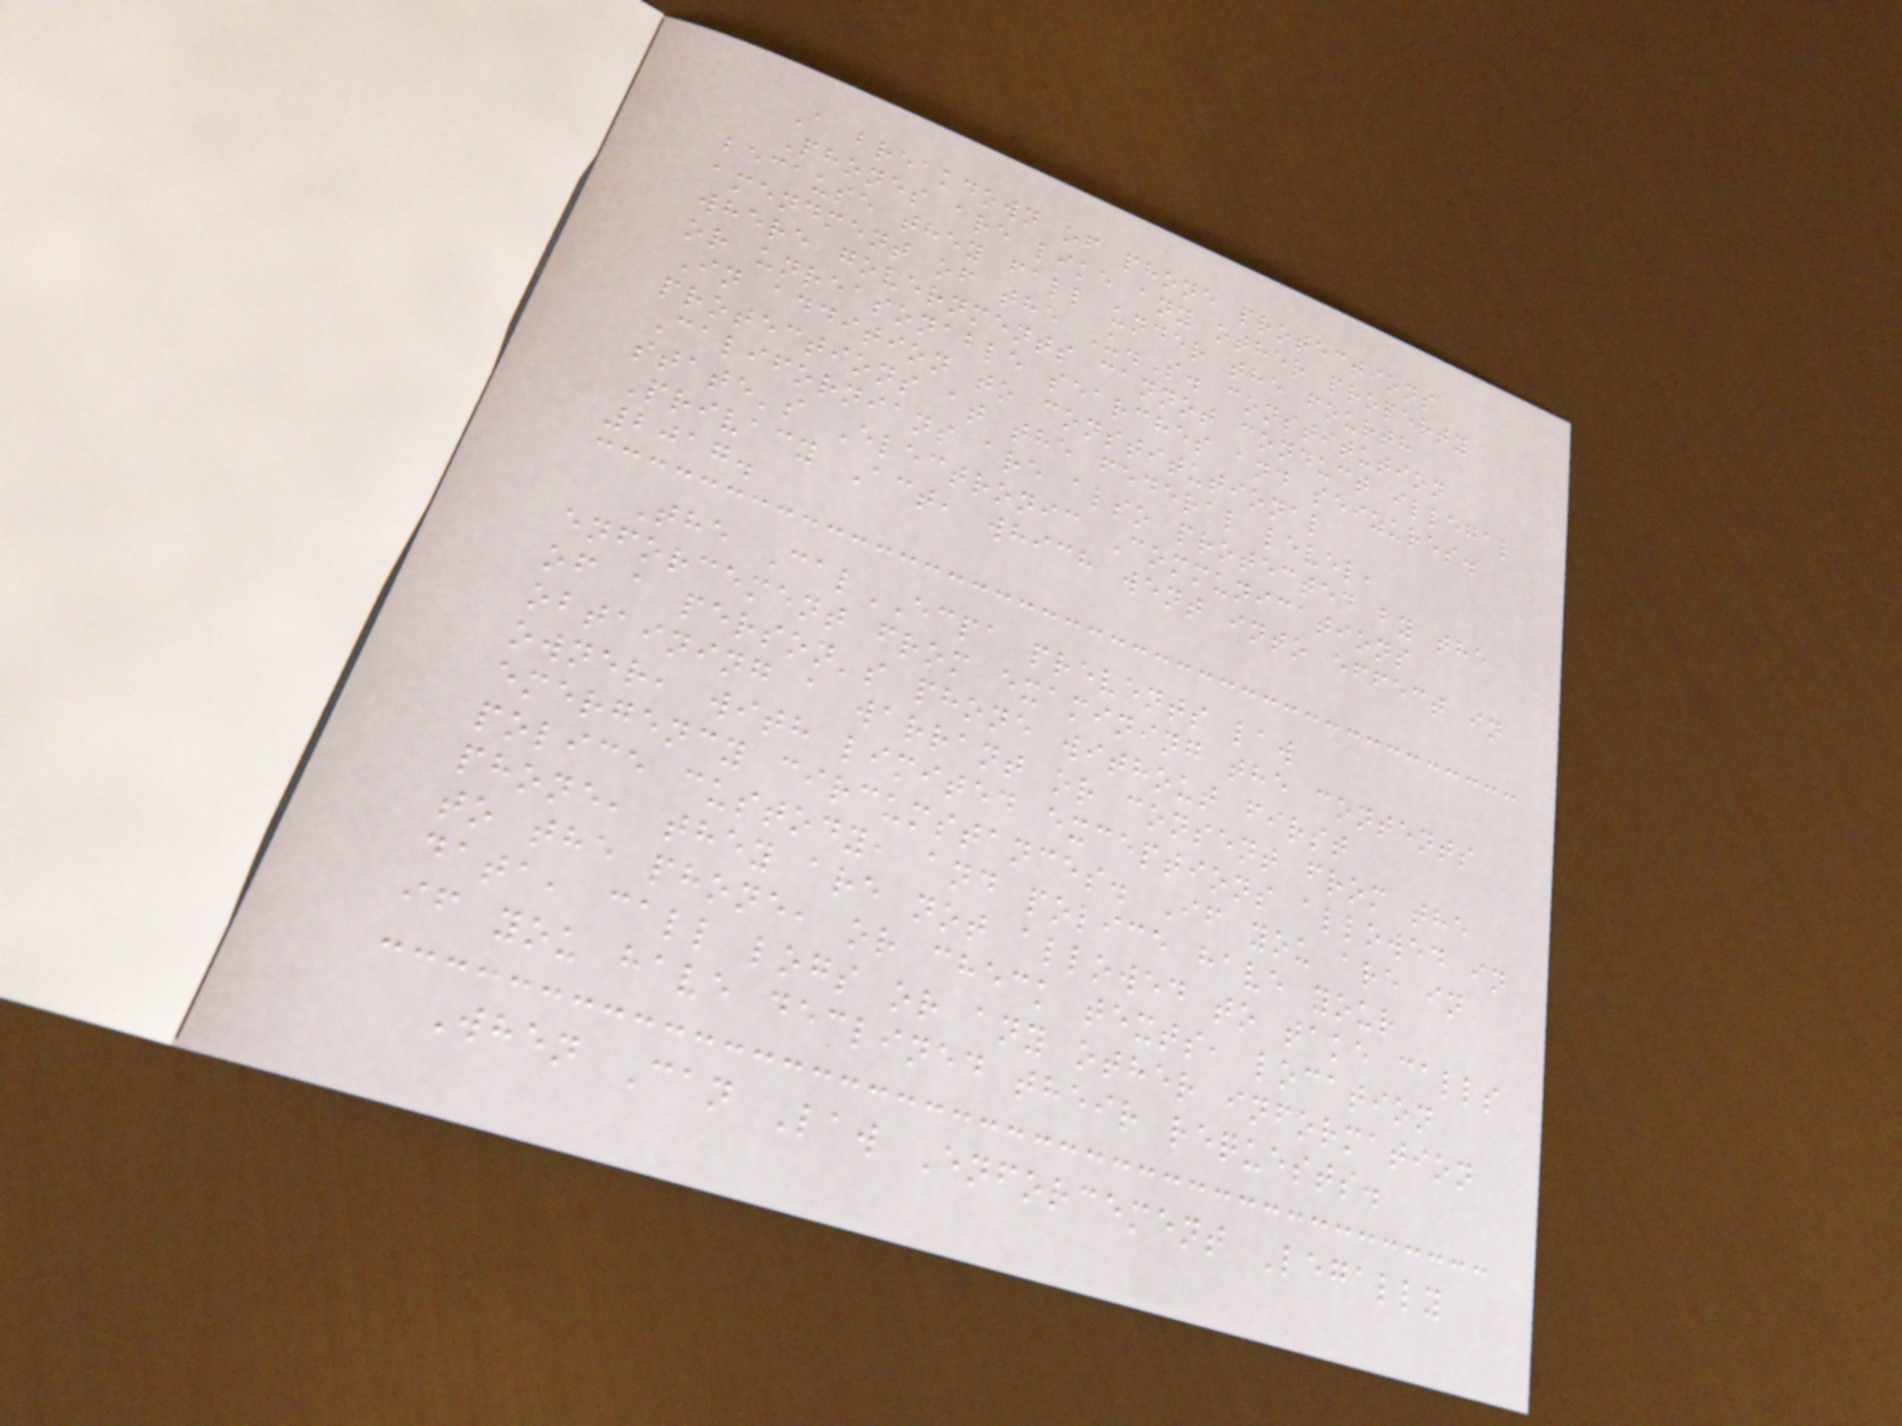A breakdown of phone protections
Phones are like any other property
because they fall under the fourth
amendment of the U.S. constitution
where governments cannot conduct illegal
or unreasonable searches and seizures.
In addition to constitutional
protections at the federal level,
Californians are also protected by the
state's Electronic Communications
Privacy Act, which went into effect in
2017.
The CalECPA prevents law
enforcement from examining the contents
of a person's phone without first
obtaining a warrant or consent from the
owner, with limited exceptions allowed in
emergency circumstances. If you are in
police custody, and police have your
phone, they are not allowed to take calls
to the phone, or check texts, location
data, call logs or any other information
if you have declined their requests.
When Can Law Enforcement Legally
